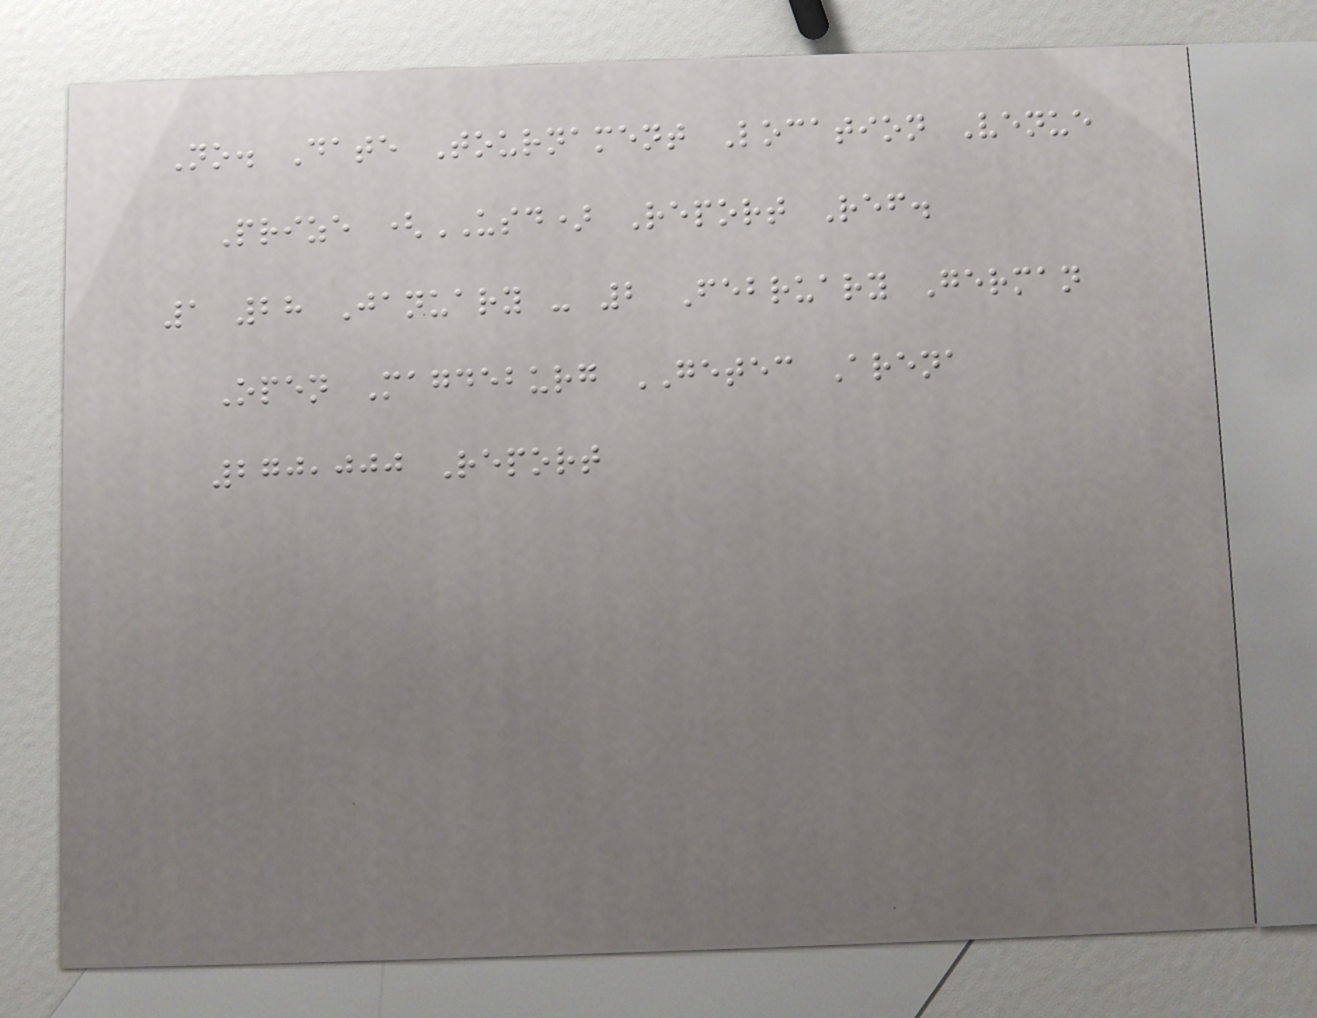No. Date Tournament Location Venue
Prize (USD) Report Ref.
1 28 January - 2 February German
Open Magdeburg GETEC Arena
270,000 Report
